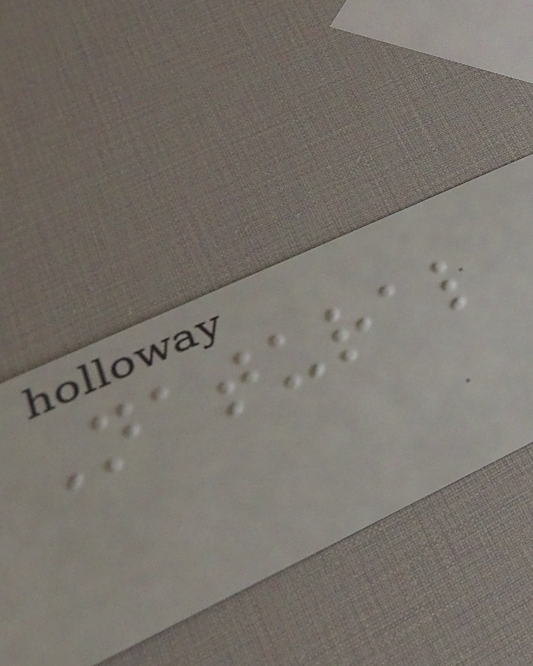Natural
